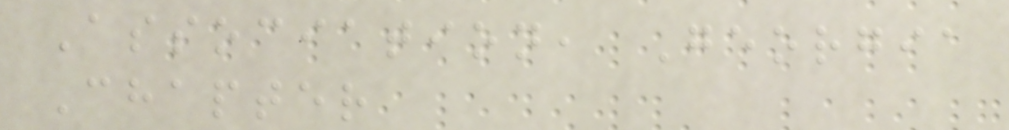Association, Georgia
Chapter
